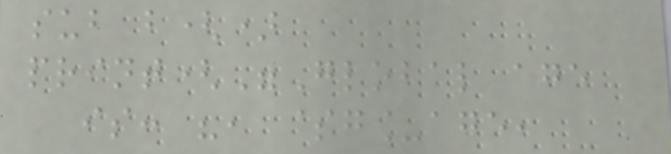sub b()
print("Global age
is: ", $g_age,
